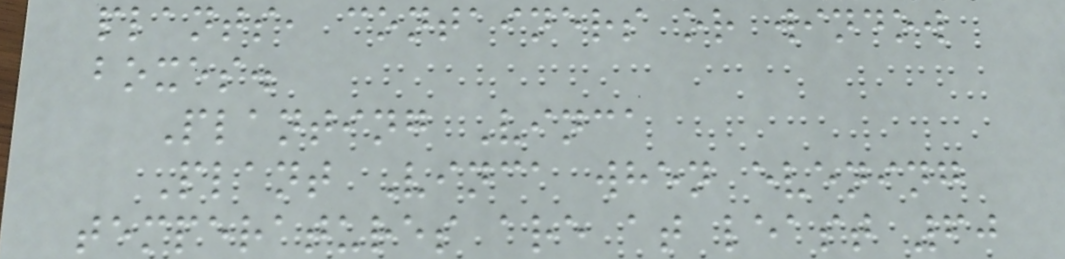plants, containers or window
boxes.
Planting Vinca
Plant Vinca when evening
temperatures are at least 60
